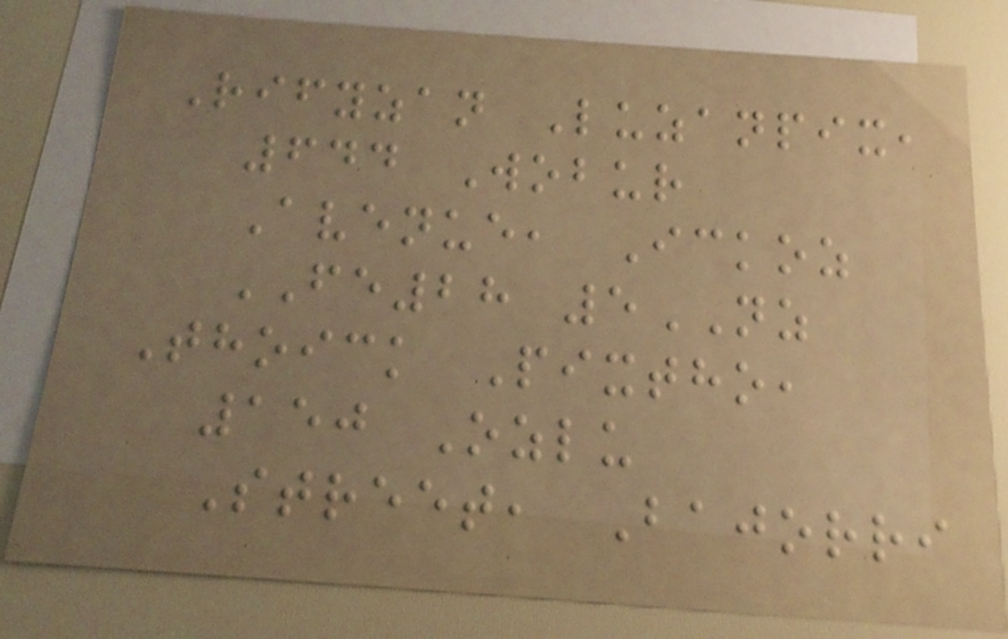Rifyzan Luzanpix,
644 Wobur
Avenue, Ickoz
FE28 5NZ
Thoick Pixtho,
150 Ozlu
Street, Bajorri
